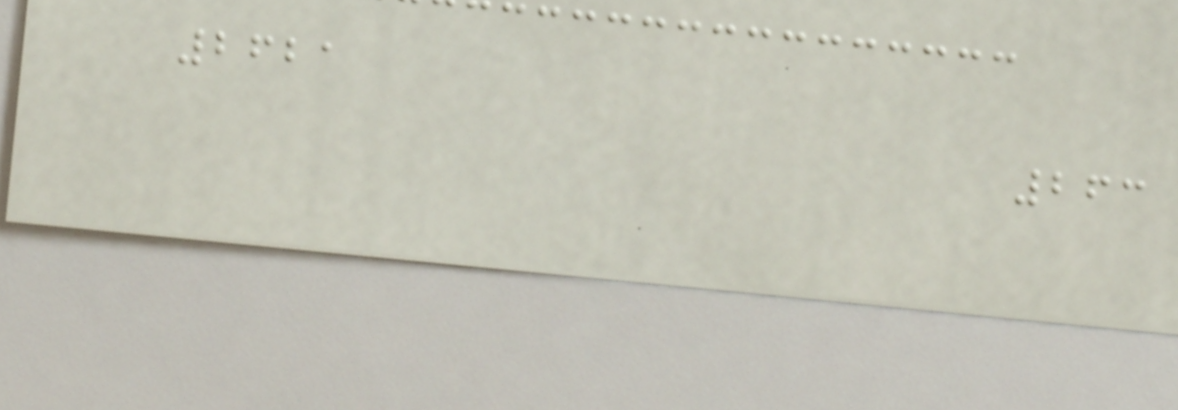2621
263
